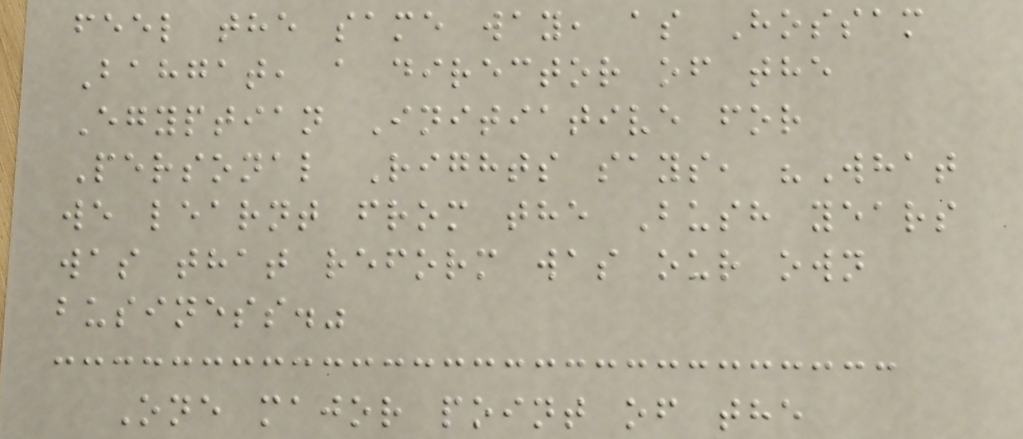feel the same way, as Hossam
Bahgat, a director of the
Egyptian Initiative for
Personal Rights says, "What
we learnt from the Bush years
was that reform was our own
business."
One major point of the
